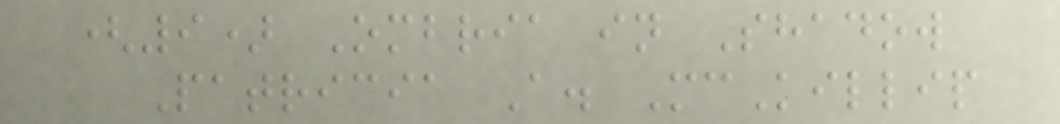(9) Ombria in Shadow
Patricia A. McKillip
